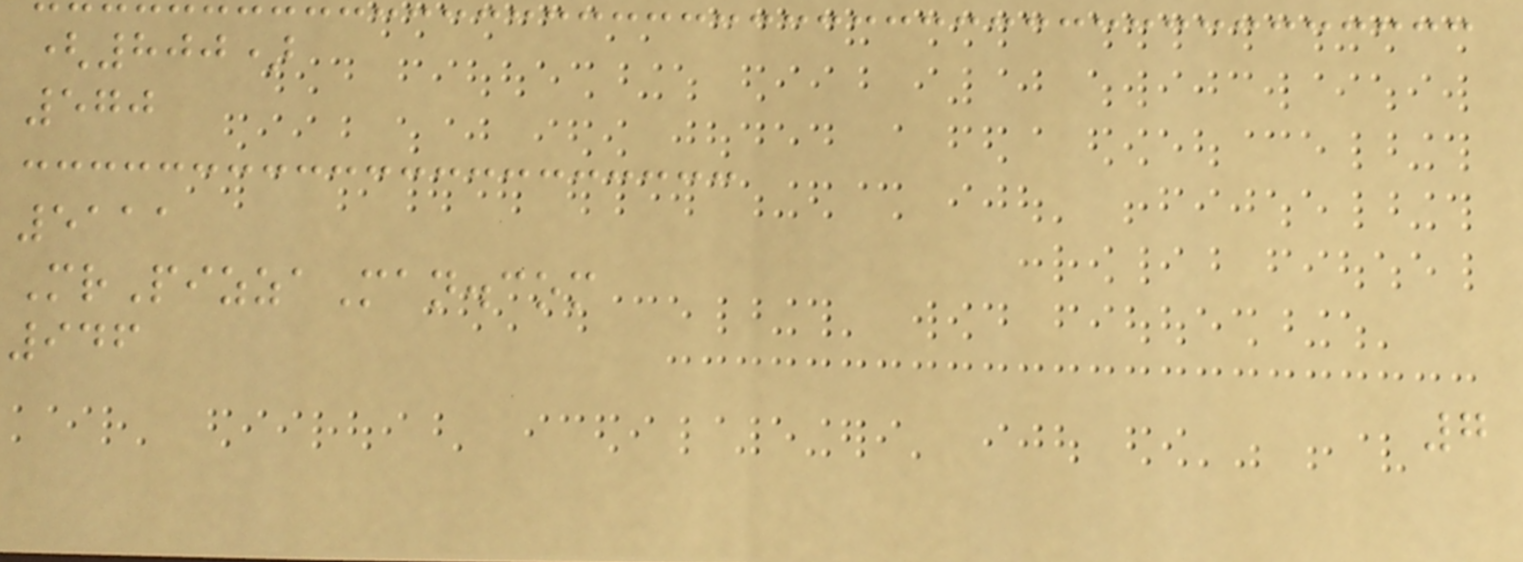(800)
570
5111
MrPizzaMan.com
946
7
